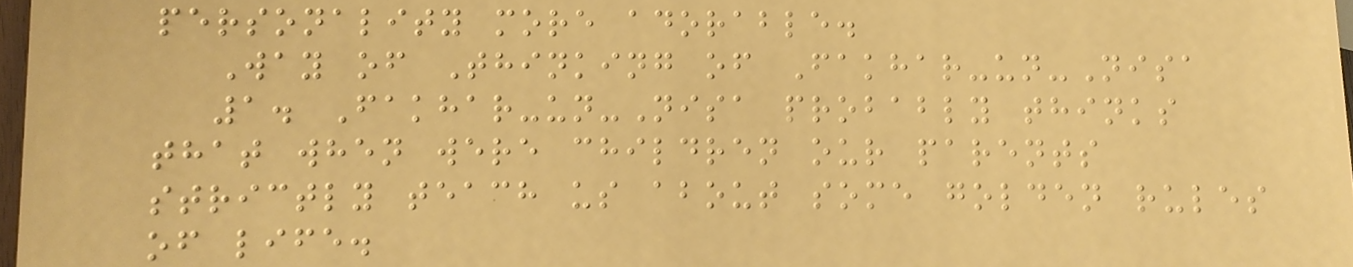personality more adorable.
Way of Thinking of Fakhar-un-Nisa
1. Fakhar-un-Nisa probably thinks
that when were children our parents
strictly teach us about some golden rules
of life.
